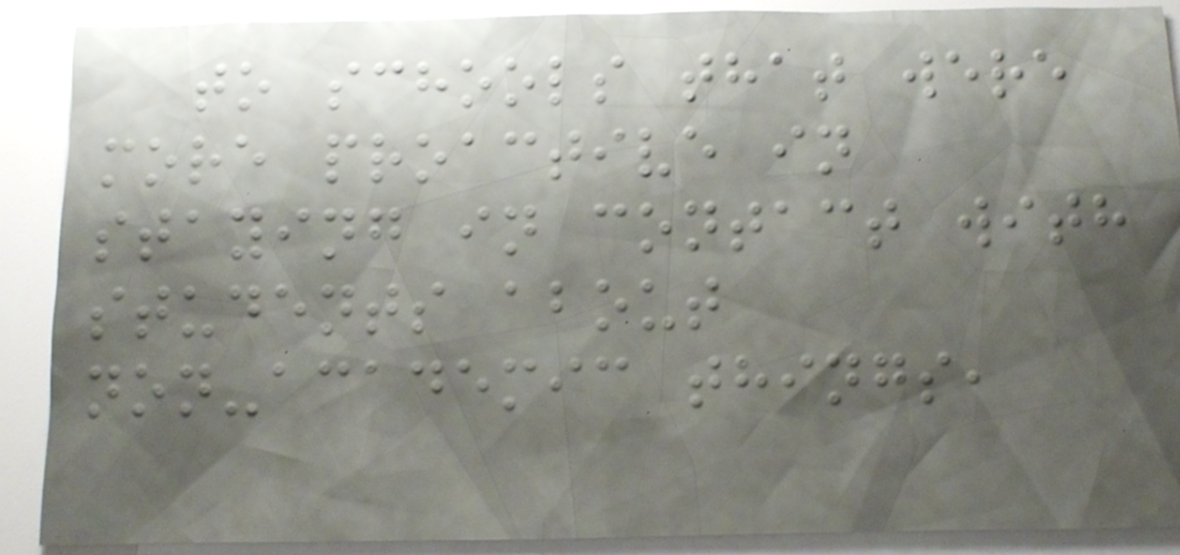to schools that were
more proactive in
staying in contact with
students about
non-academic things,
